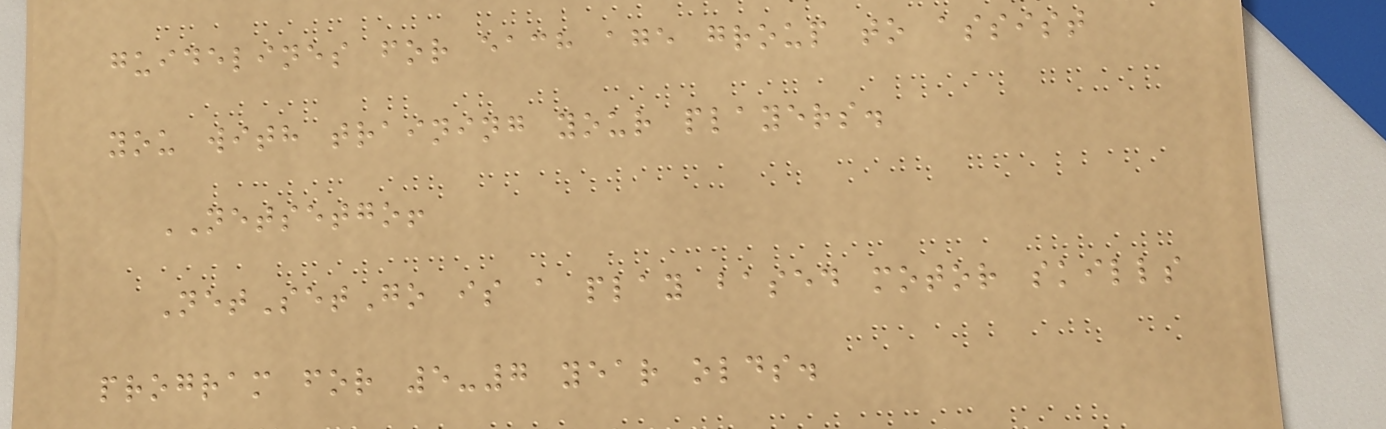guidelines for each age group to assist
you with training your players.
NETSETGO!
NetSetGo is a play based motor skills
program for 5-7 year olds.
